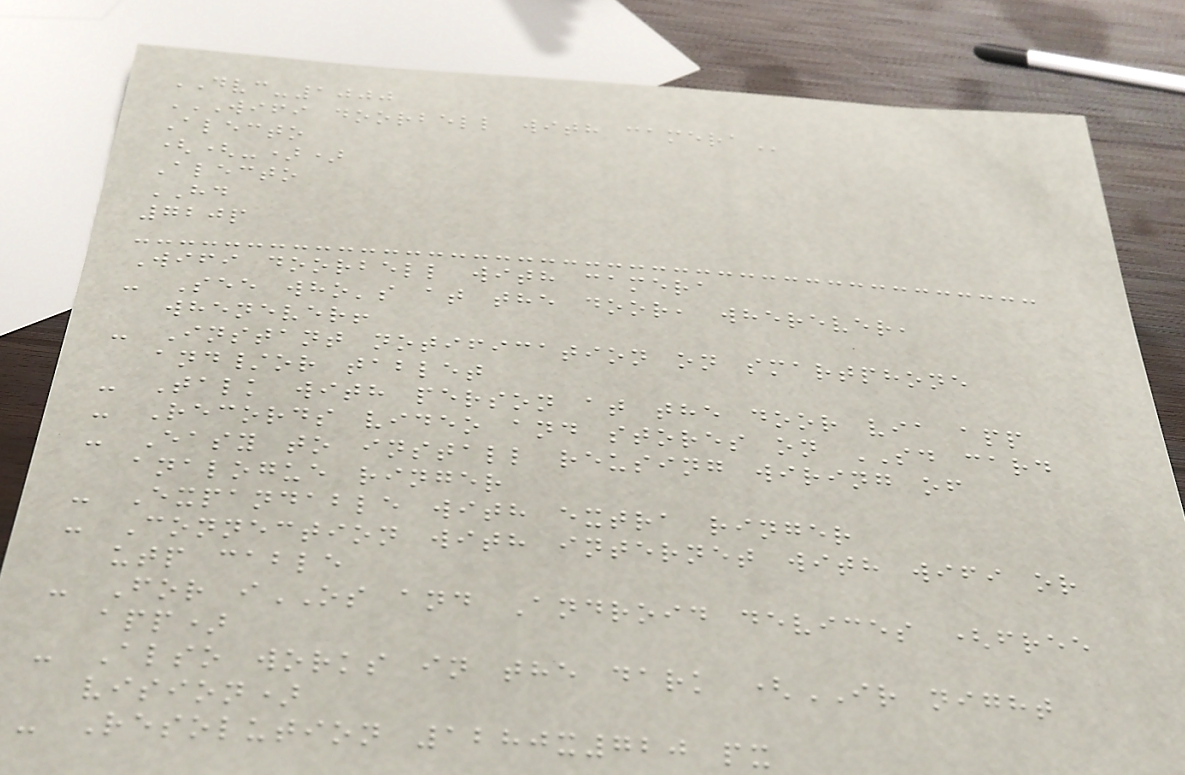DVC-1000
WIFI DOORBELL WITH CAMERA
Alecto
((-))
Alecto
HD
720p
Wifi doorbell with camera
- See who's at the door, wherever,
whenever!
- Instant notification on smartphone
and/or tablet
- Talk with person at the door via app
- Records video and stores on SD card
- Easy to install reusing wiring of
analogue ringer
- Expandable with extra ringer
- Connection with internet with wifi or
utp cable
- For iOS and Android devices (free
app)
- Also works in the dark (IR night
vision)
- Resolution 1280x720 px
